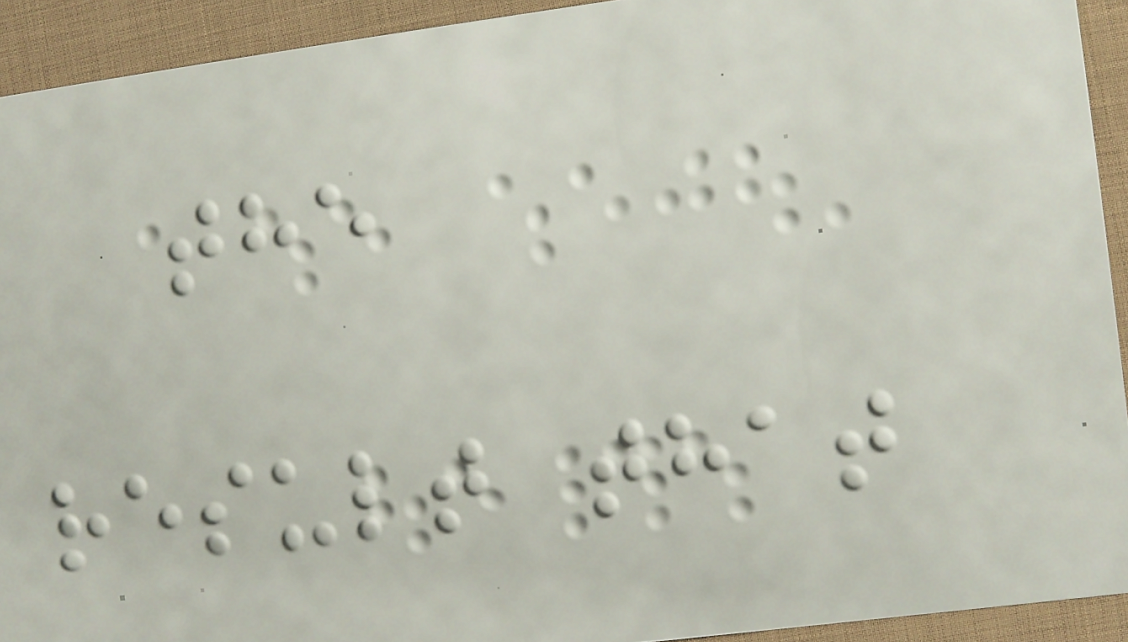the
result that
